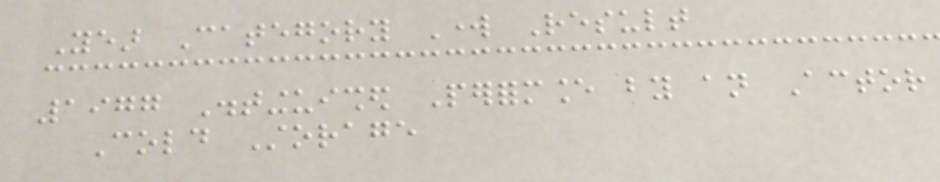Year Category Work Result
1977 Distinguished Performance by an Actor
Cold Storage
